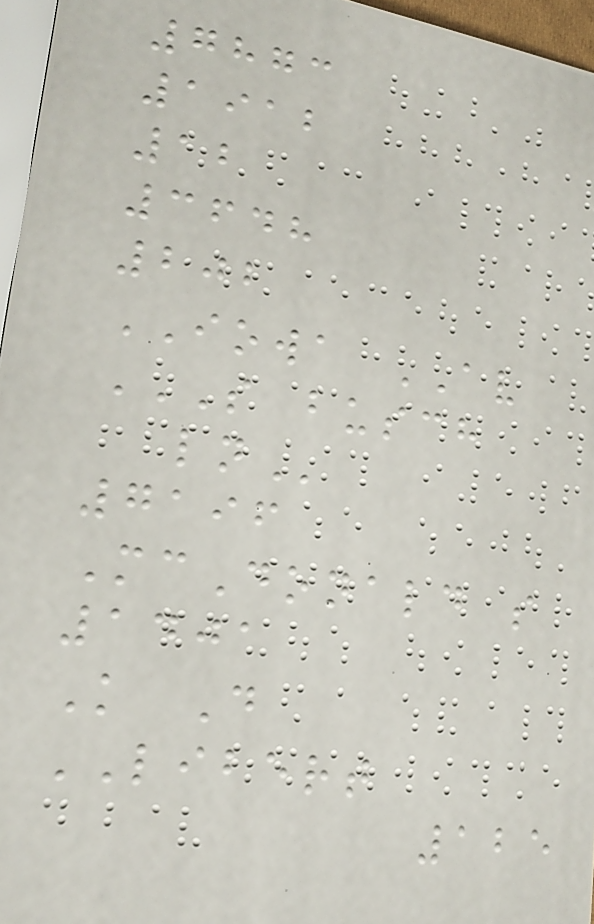7873
1912
12
3648
202
IOWA AV
S BUSCH
LN
7196
McDonald s
1401
K D
LIBERT
125
